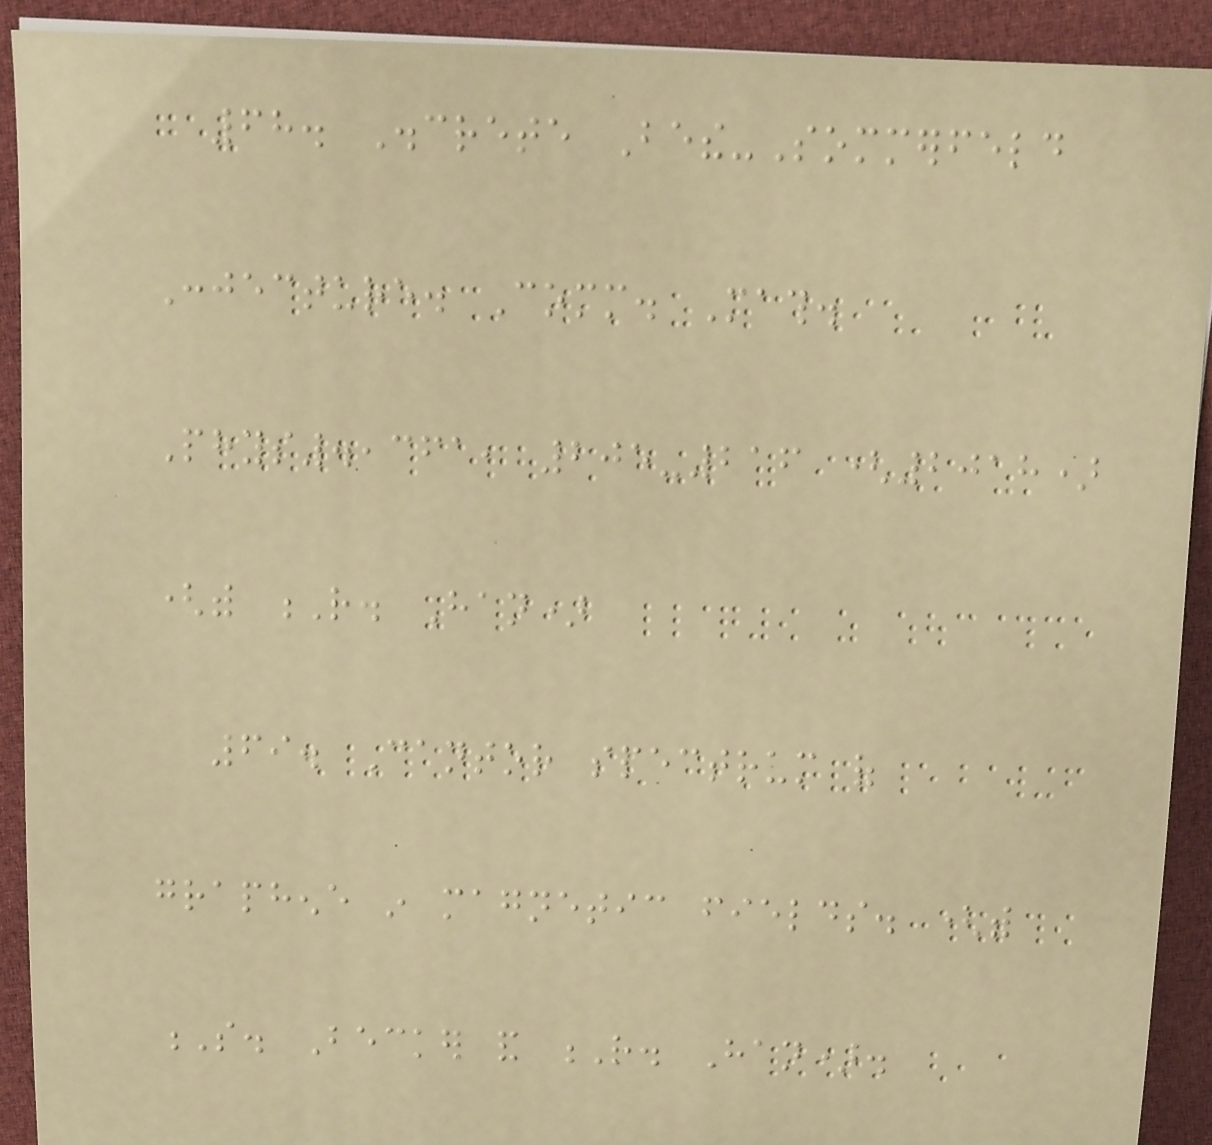68. Discrete Bethe-Sommerfeld
Conjecture. Comm. Math.
Phys.,361, 205-216 (2018)
(with R. Han)
69. Cantor spectrum of
graphene in magnetic fields. (with
S. Becker and R. Han).
